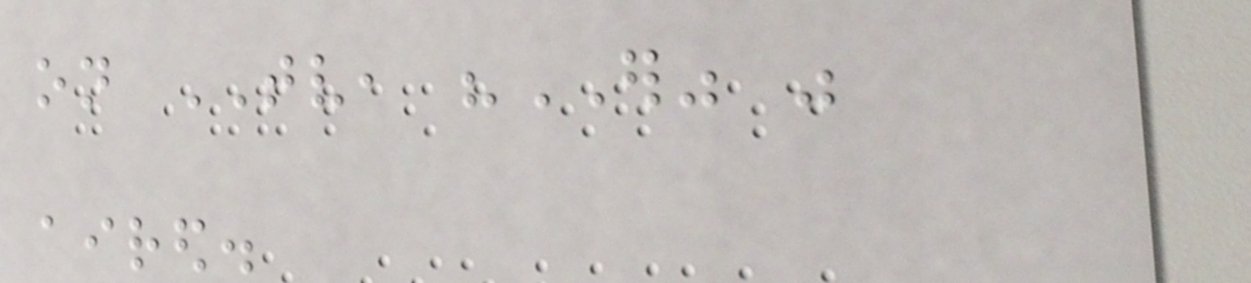on TV, "ER" was
aired.
